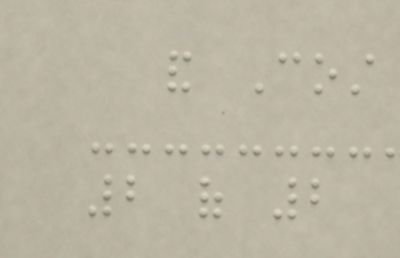and Cost
2 of 2
